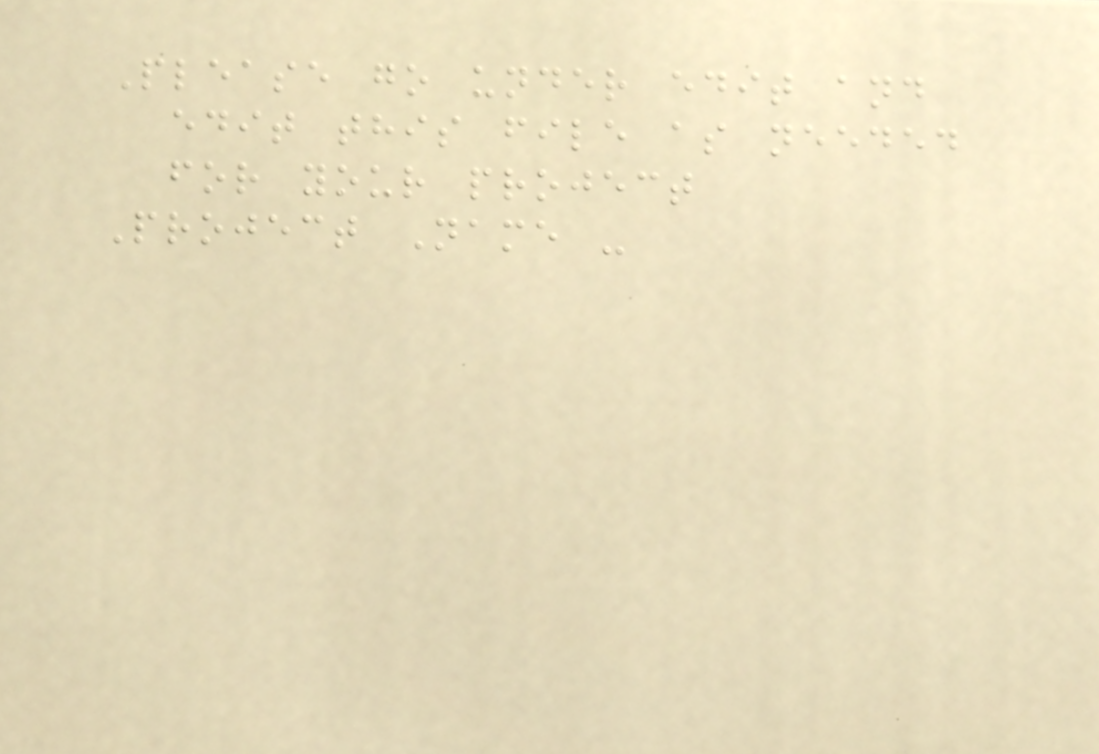Please go under edit and
edit this file as needed
for your project
Project Name -
